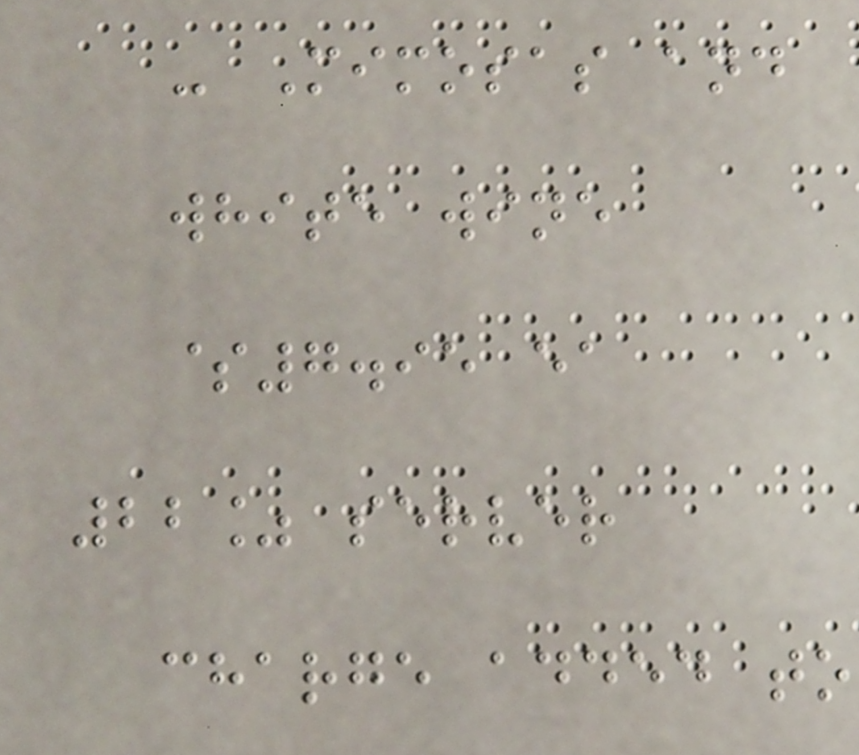- Mimosas and
white wine
$7.95 ea
22% server
charge added to
